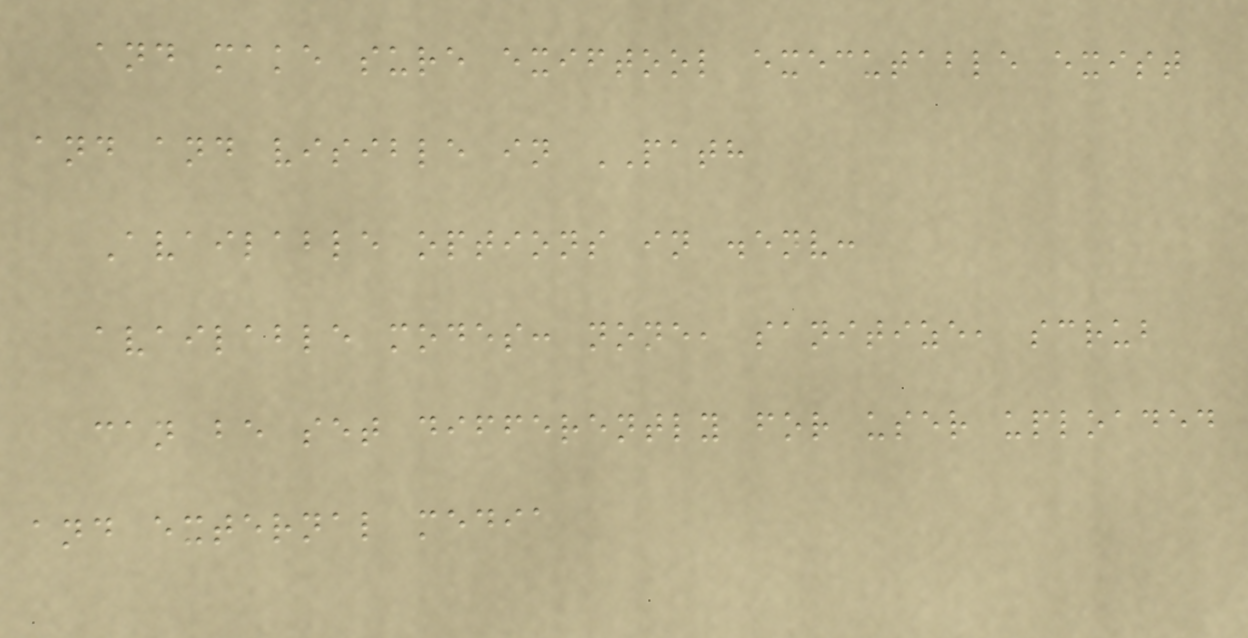and make sure exiftool executable exist
and and visible in PATH
Available options in .env:
available modes: none, sanitize, scrub
can be set differently for user uploaded
and external media
